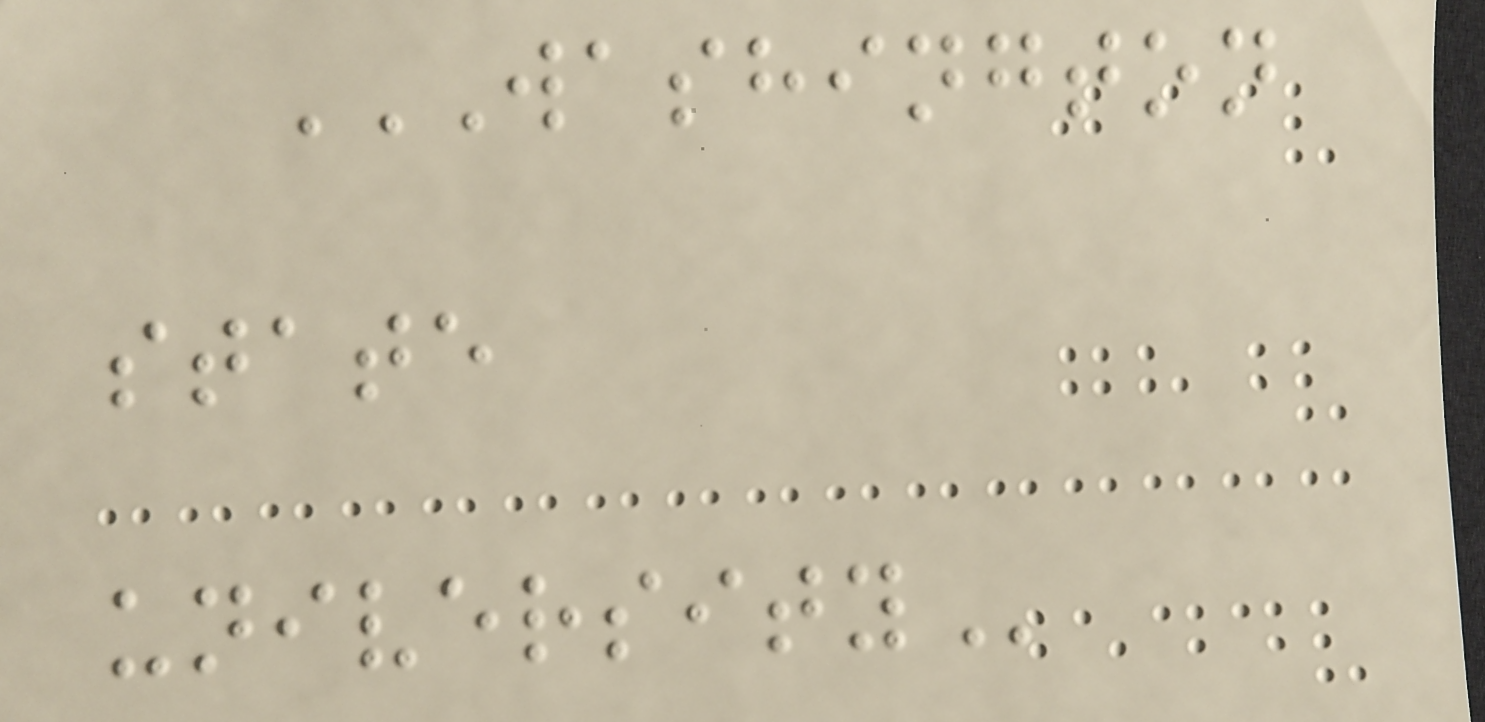WASHINGTON
STATE
UNIVERSITY
